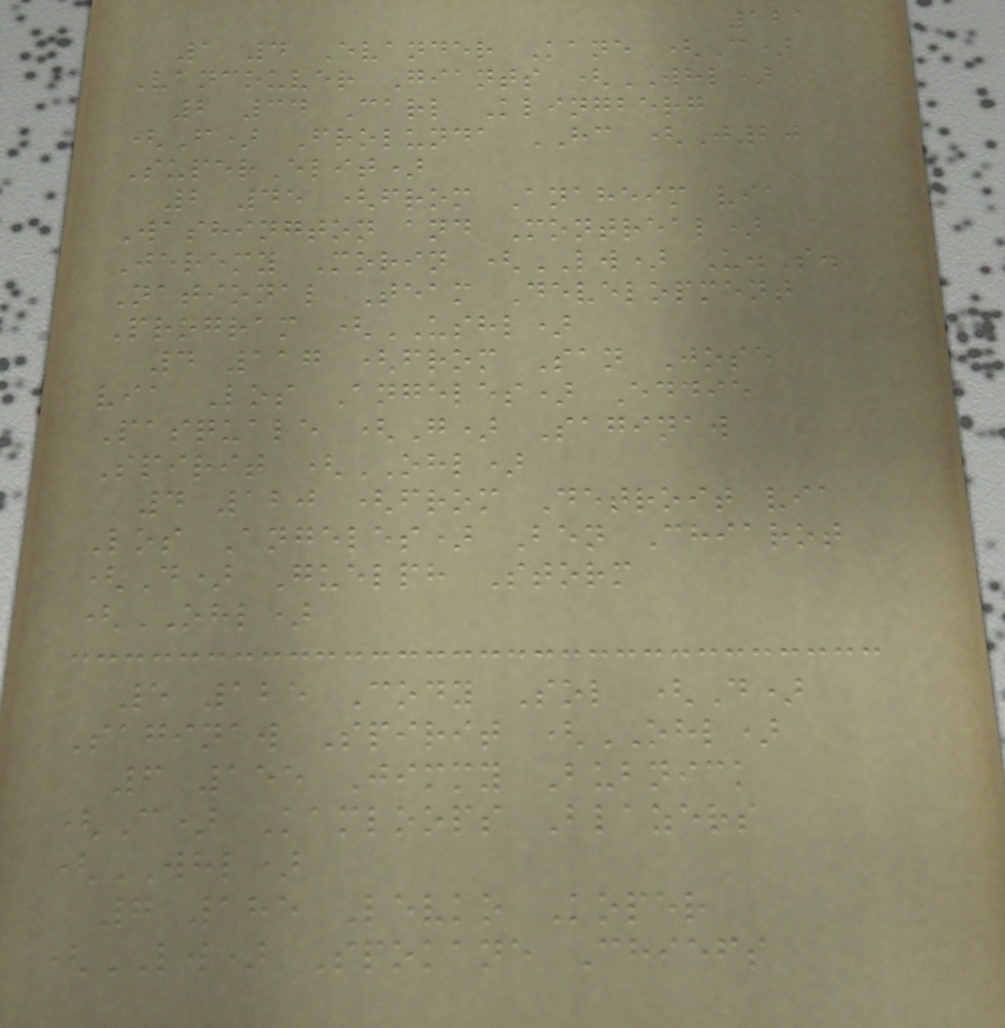121
1 4 Evander Kane (C)
Vancouver Giants (WHL)
2 34 Carl Klingberg
(F) Frolunda HC (J20
SuperElit)
2 45 (from Anaheim via
Washington and Montreal)
Jeremy Morin (LW) U.S.
National Team Development
Program (USHL)
4 117 (from San Jose
via Los Angeles) Eddie
Pasquale (G) Saginaw
Spirit (OHL)
4 120 (from Detroit via
Los Angeles) Ben Chiarot
(D) Guelph Storm
(OHL)
5 125 Cody Sol (D)
Saginaw Spirit (OHL)
6 155 Jimmy Bubnick
(C) Kamloops Blazers
(WHL)
7 185 Levko Koper
(LW) Spokane Chiefs
